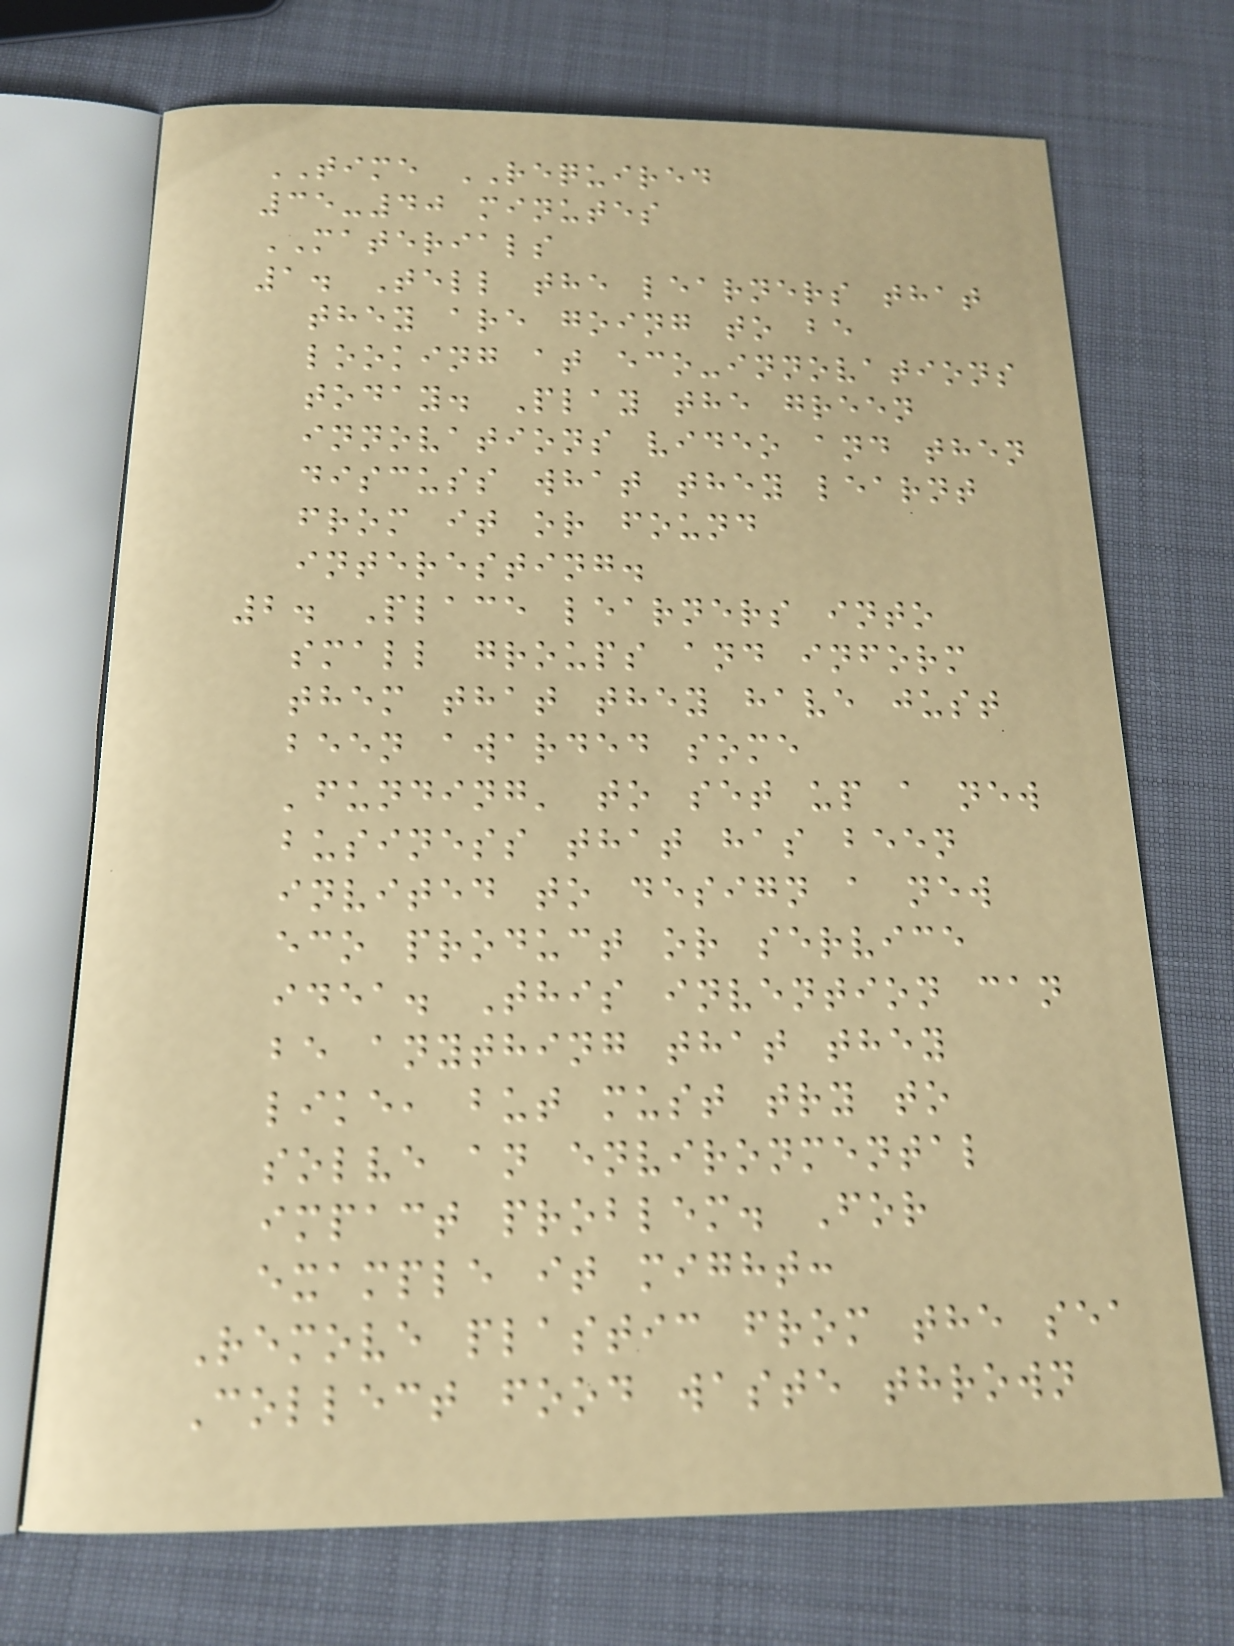TIME REQUIRED
35-40 minutes
MATERIALS
1. Tell the learners that
they are going to be
looking at eco-innovations
today. Play the green
innovations video and then
discuss what they learnt
from it or found
interesting.
2. Place learners into
small groups and inform
them that they have just
been awarded some
'funding' to set up a new
business that has been
invited to design a new
eco product or service
idea. This invention can
be anything that they
like, but must try to
solve an environmental
impact problem. For
example it might:
Remove plastic from the sea
Collect food waste thrown
